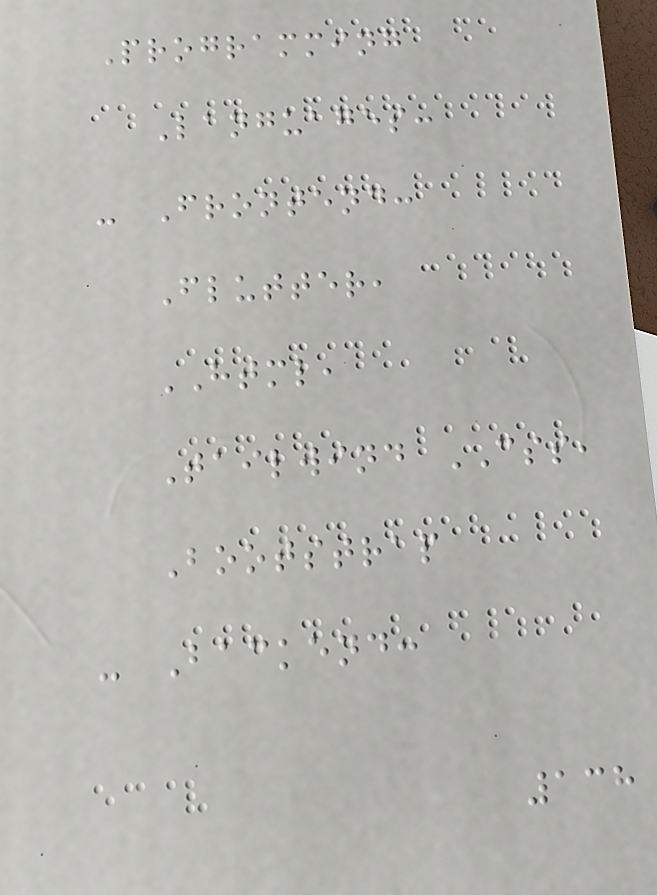Programming
Languages:
- Frontend:
Flutter,
HTML,
Tailwind CSS,
Bootstrap
- Backend:
138
